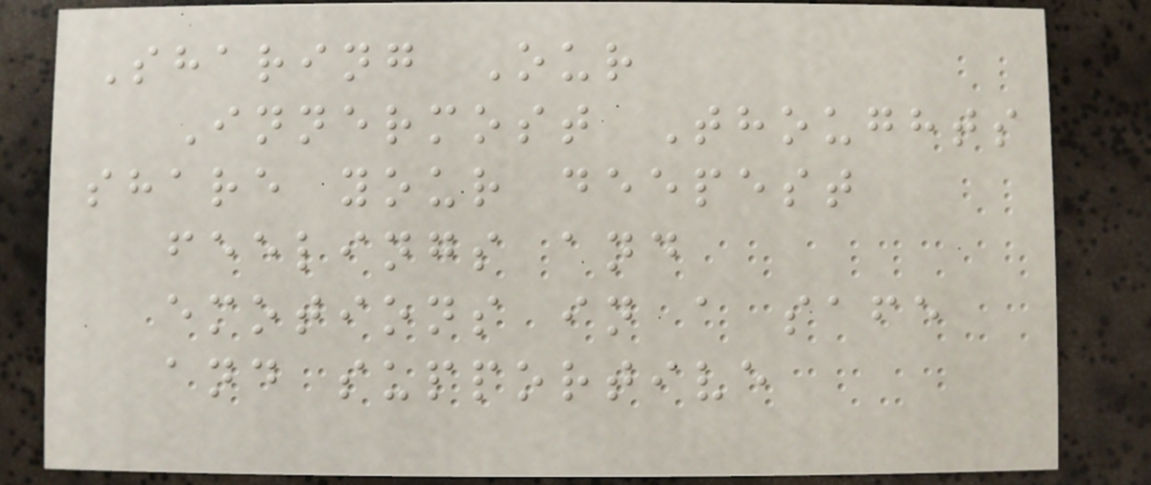Sharing Our
Innermost Thoughts
share your deepest
feelings and
emotions in a safe
and supportive
